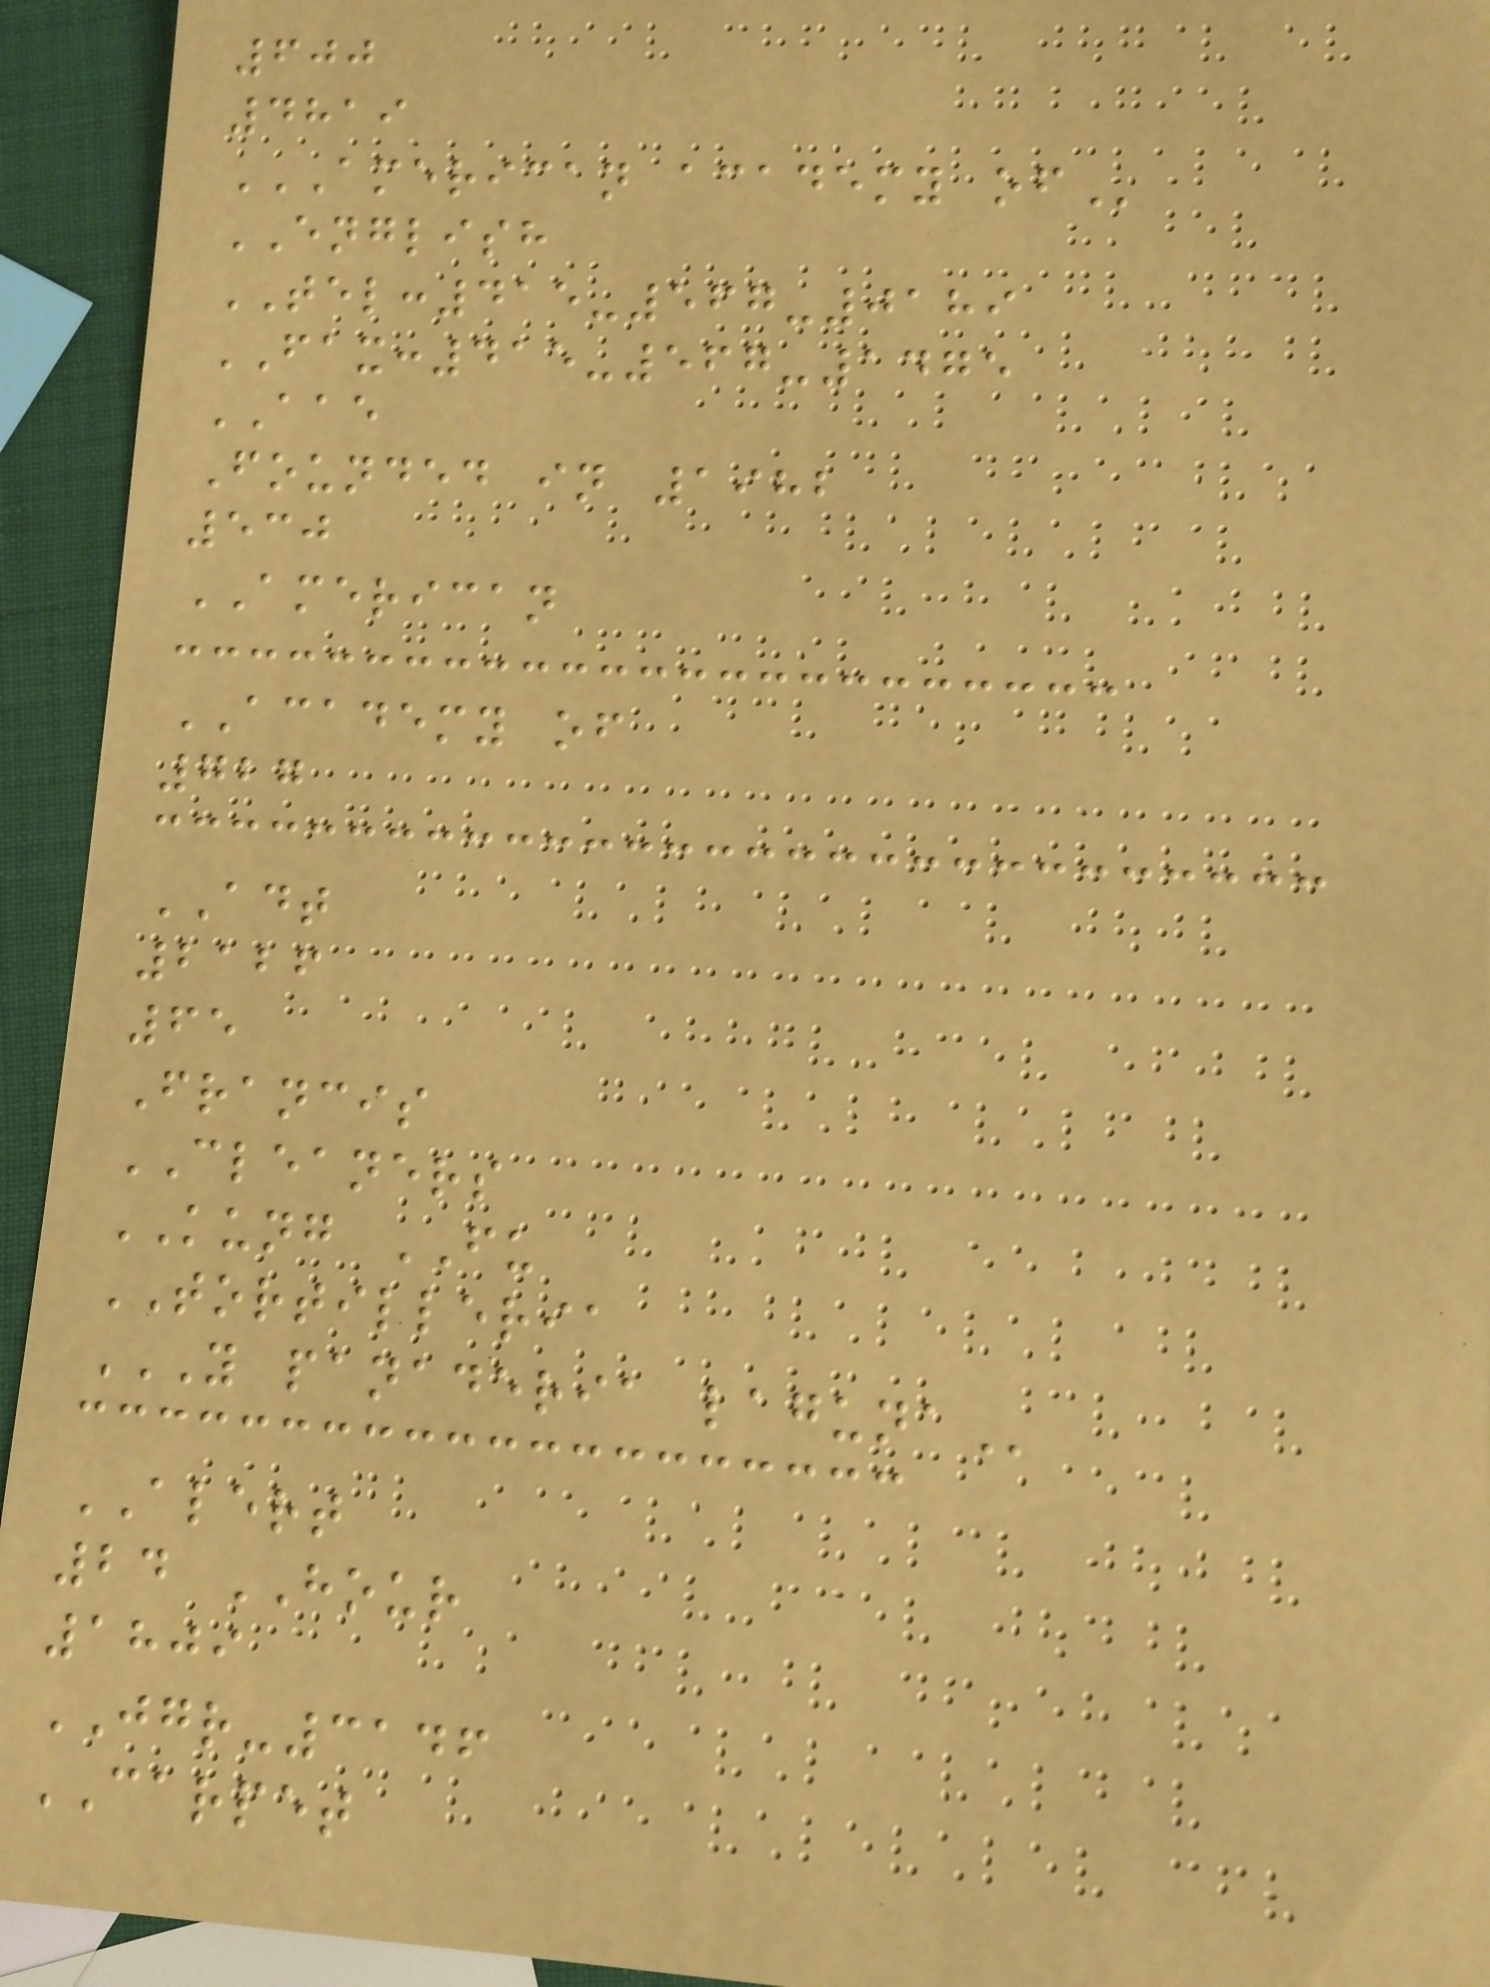600
4819
AMERICAN ACADEMY OF
ENGLISH
TEL:415-567-0189
FAX:415-567-1475
AAE
Founded in 1982
530
AMERICAN
ACADEMY of
727
ADT
2126
65
Francis
CLEANERS
KUNG FU
TORTILLERIA
Y PANADERIA LAGUNA
ALERT
24 HOUR
1809
JGR-3146
CARPET
